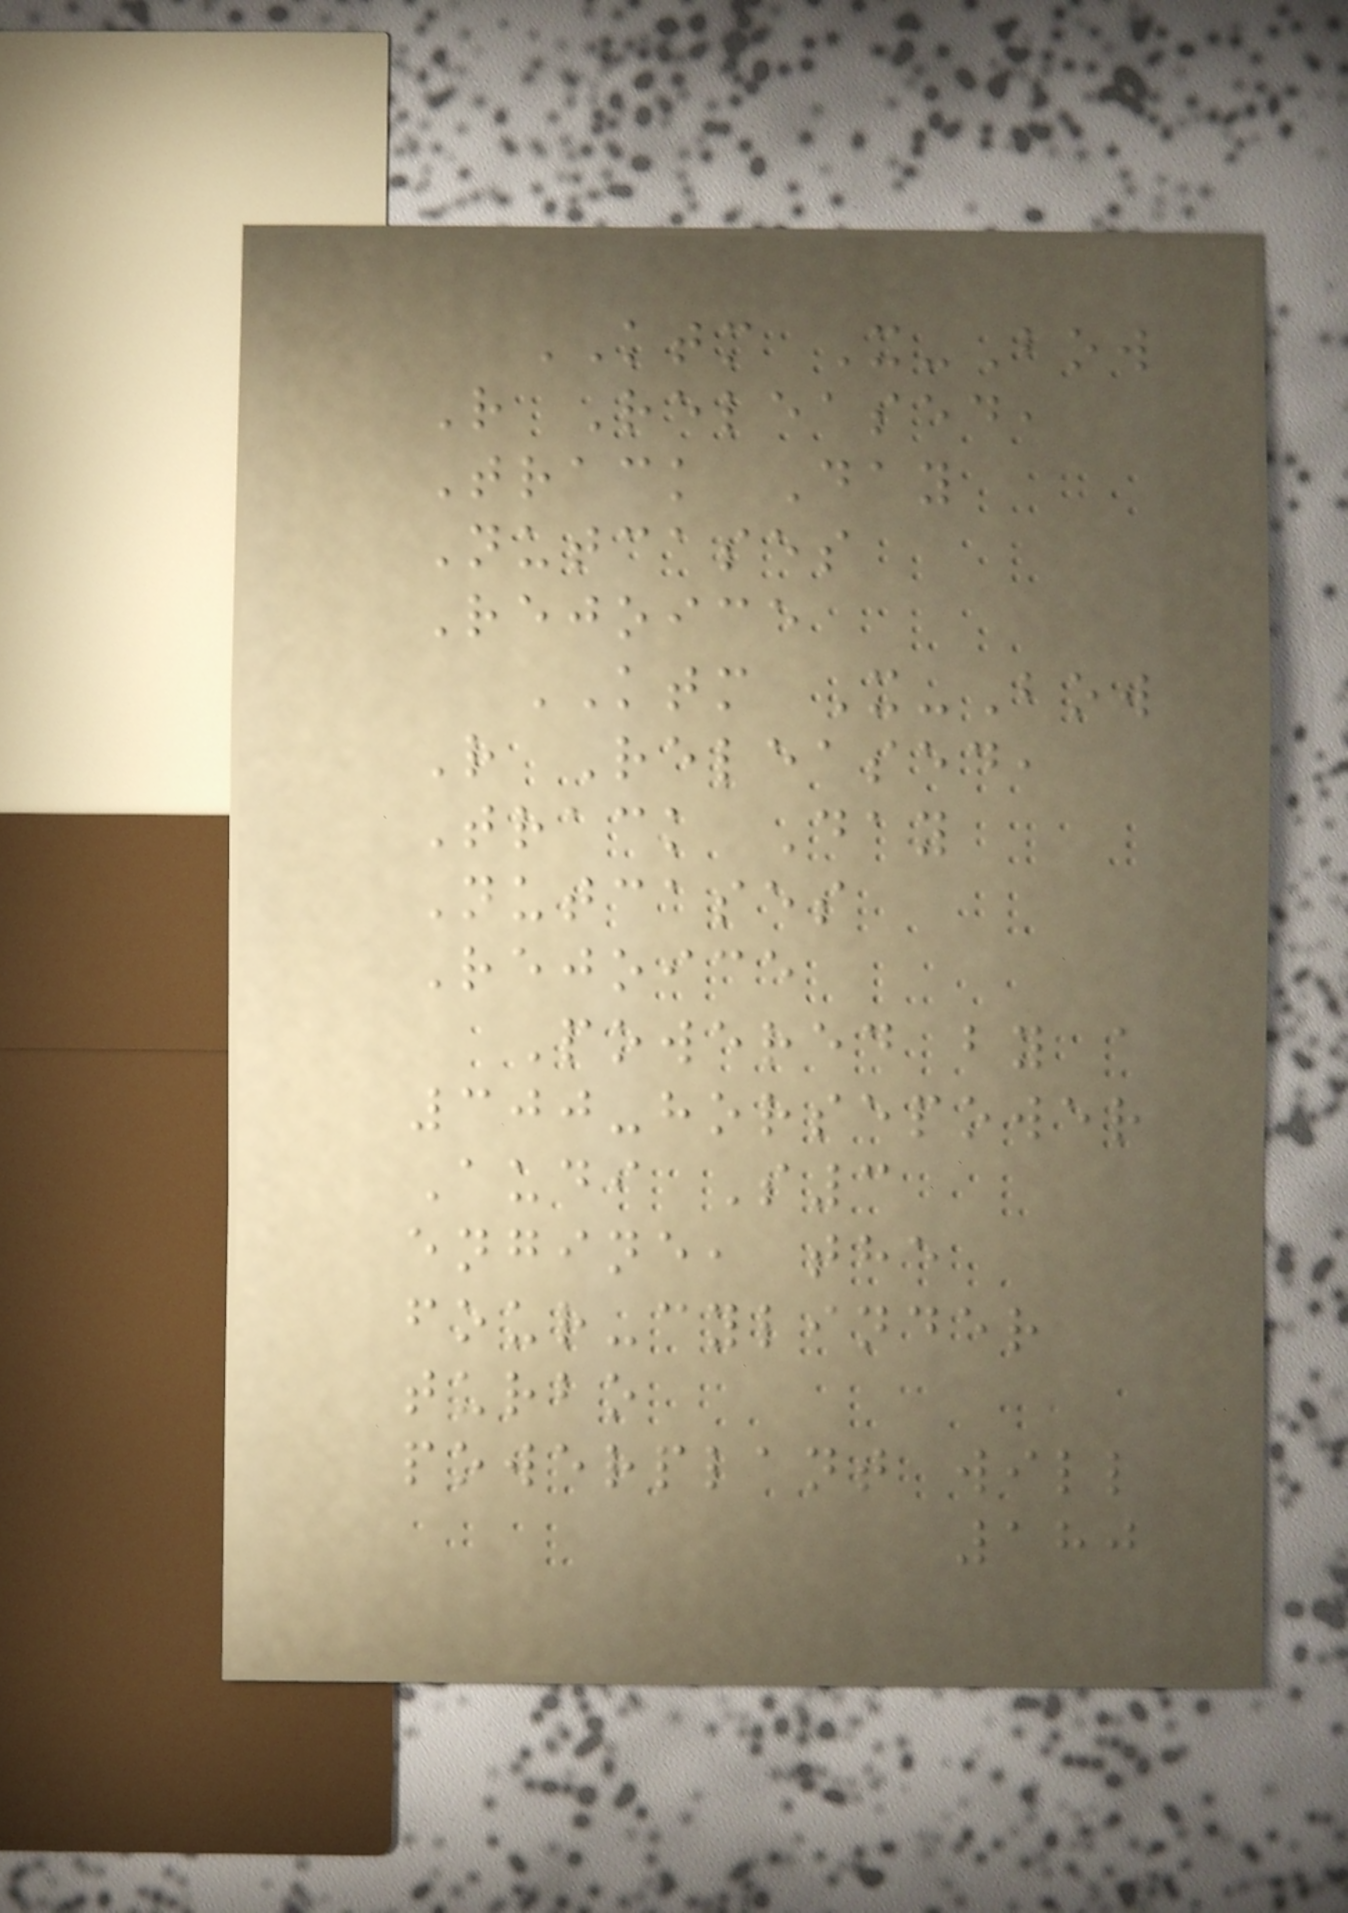KTM X-Bow
R Released,
Track Day
Nutcases
Rejoice
KTM X-Bow
R Released,
Track Day
Nutcases
Rejoice
Powered by a
300-horsepower
Audi S3
engine, the
four-cylinder
turbo
powerplant will
180
